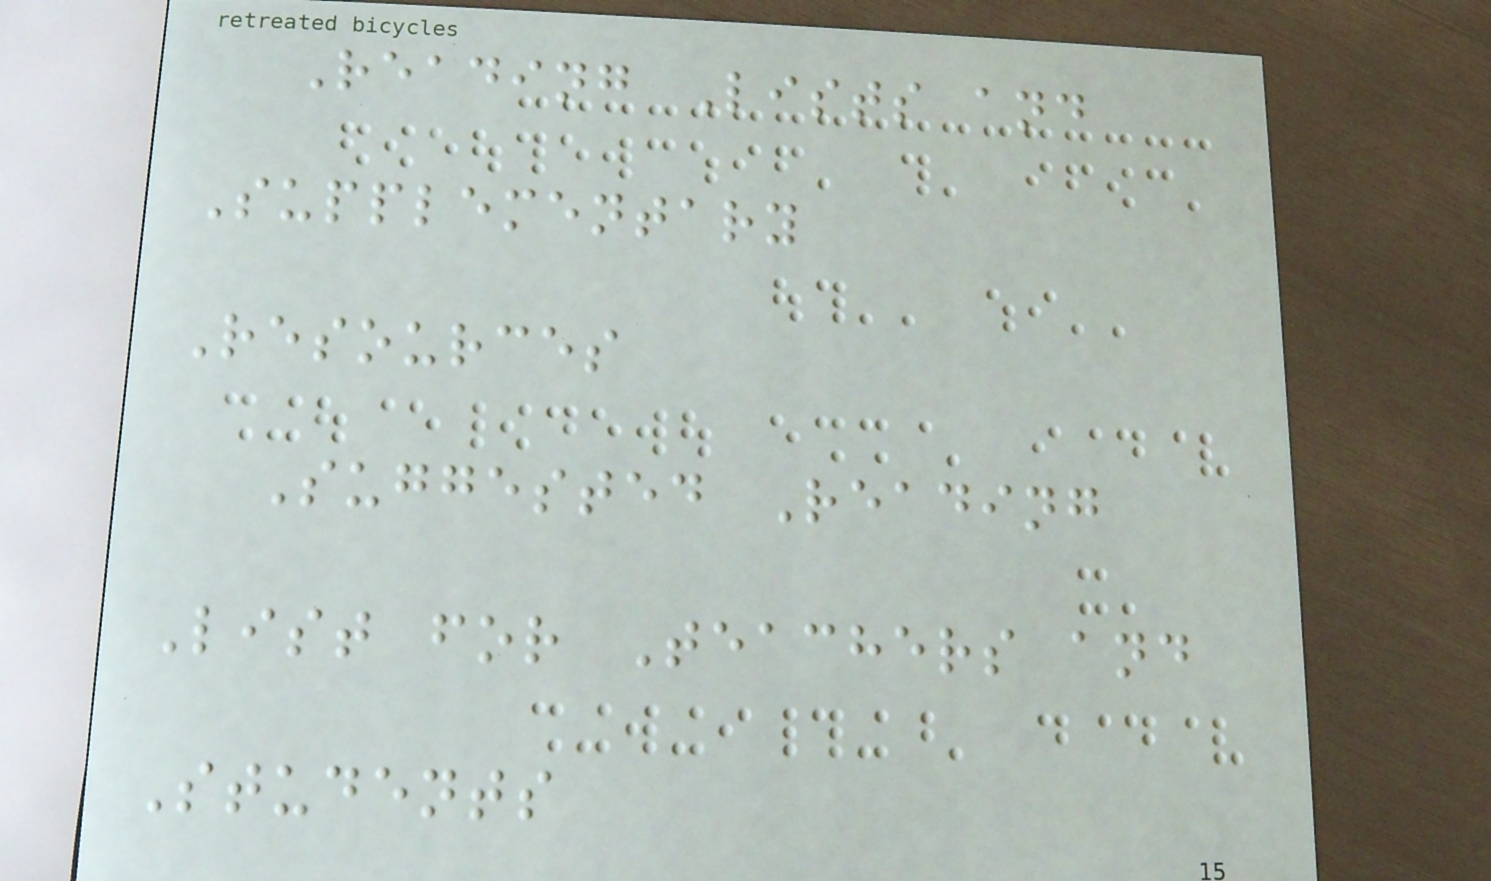Reading Lists and
Supplementary
Resources
Suggested Reading
List for Teachers and
Students
